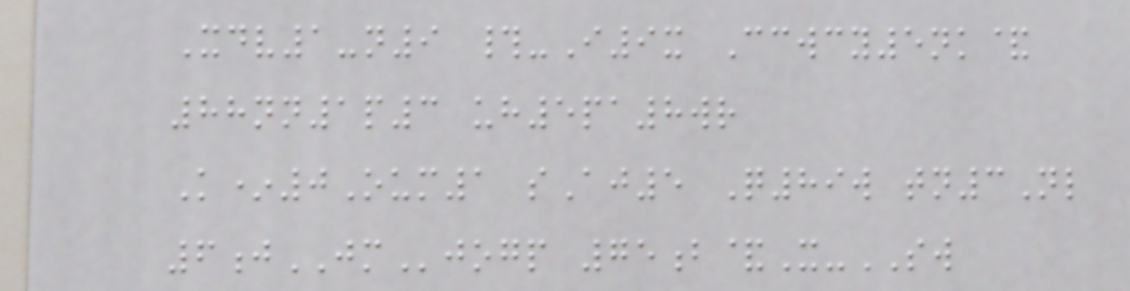Xdv1-n9 #-I9x Ccwcy5nk&
88nn1p3 uh5pa8wr
K*0Oum1 sAj5 Q89w tn3Nl
6jJMjogp 75b&X-SW
